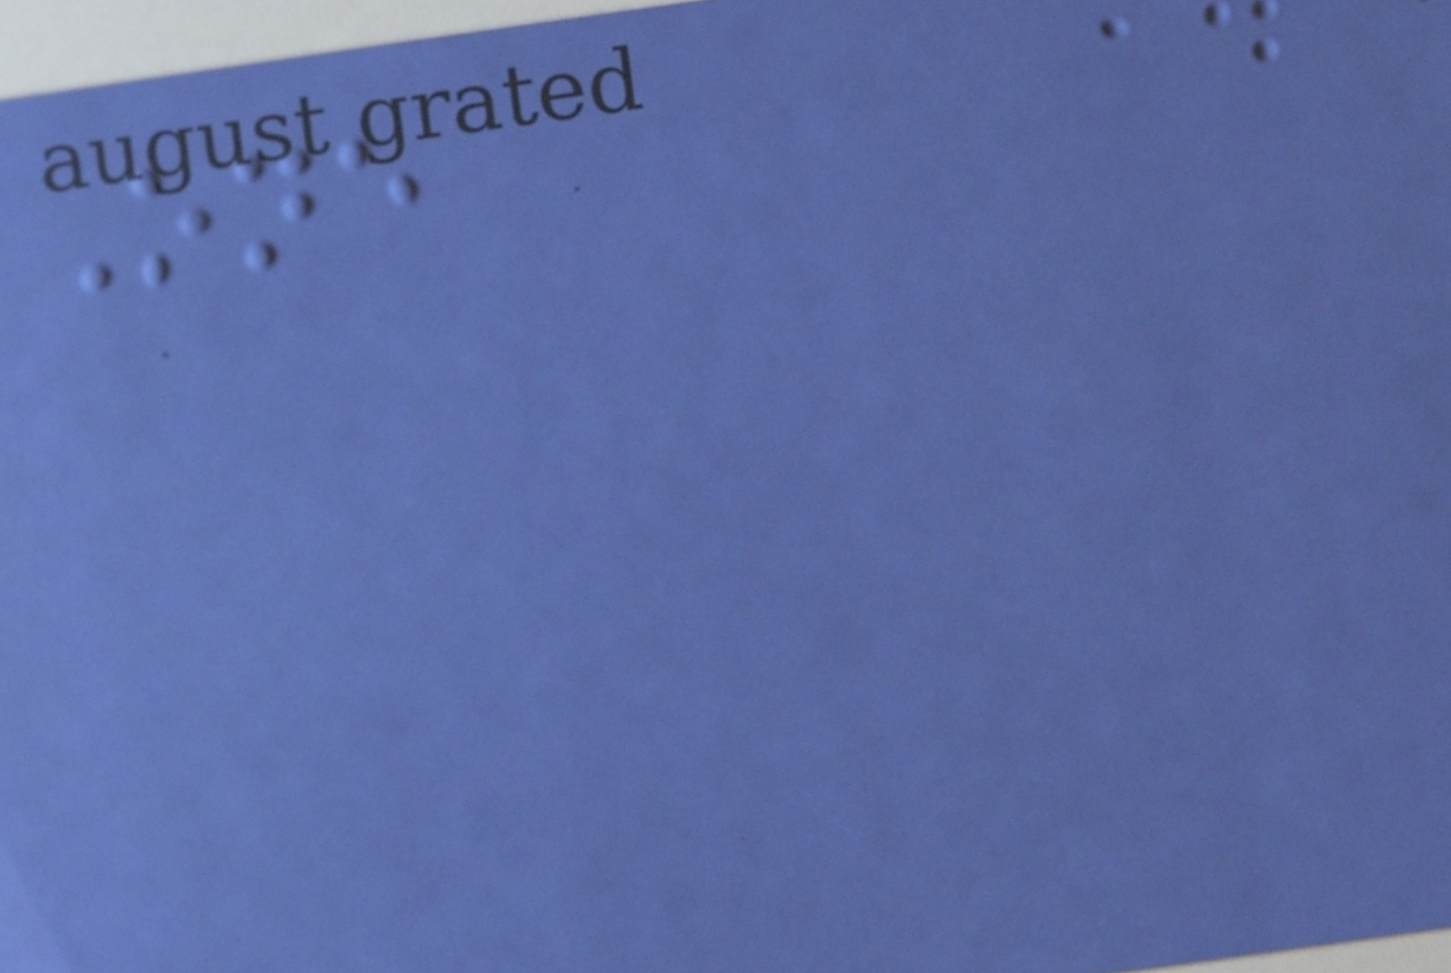One
